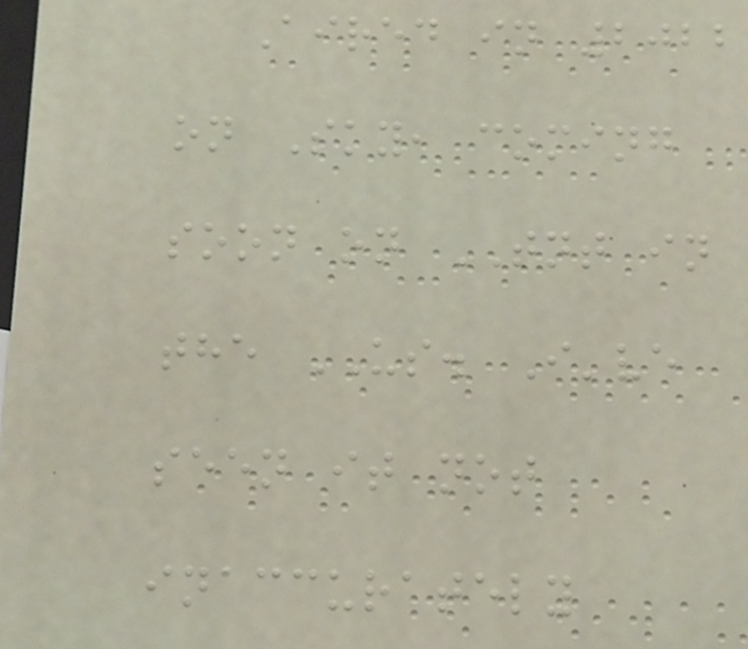Aired in 2022
on Sky, coming
soon on TNT in
the US. I've
seen it not
inaccurately
